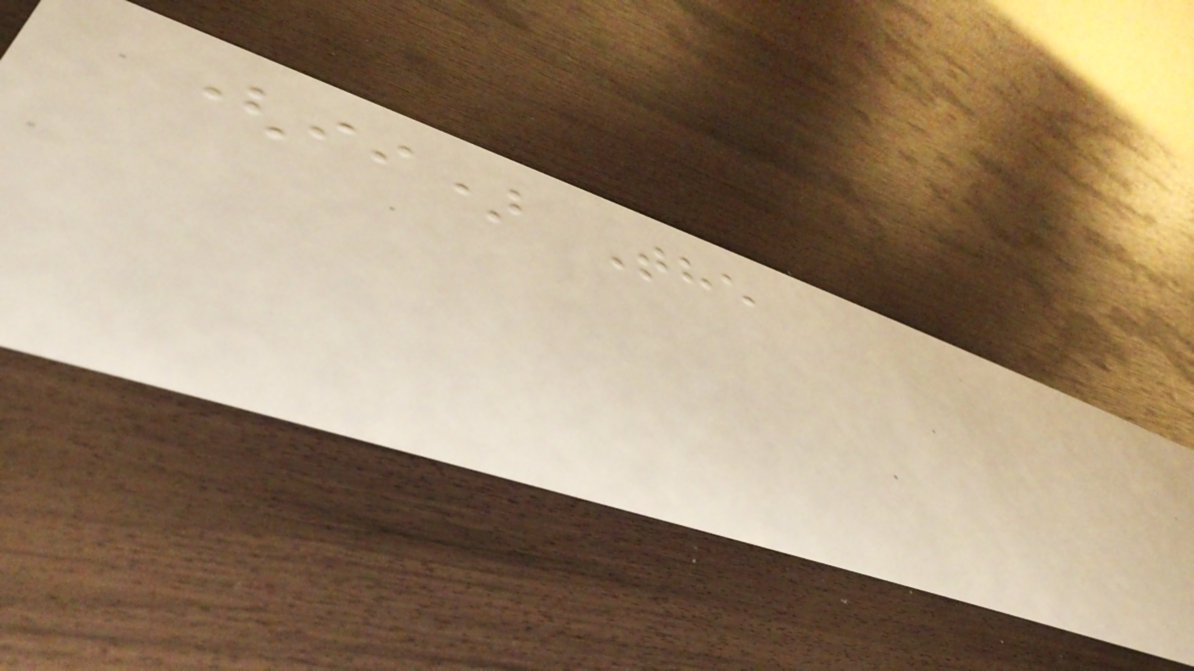(ii) The
